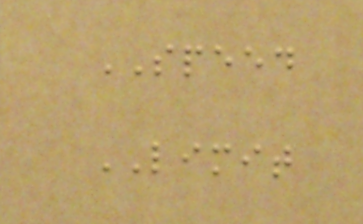SPEED
LIMIT
